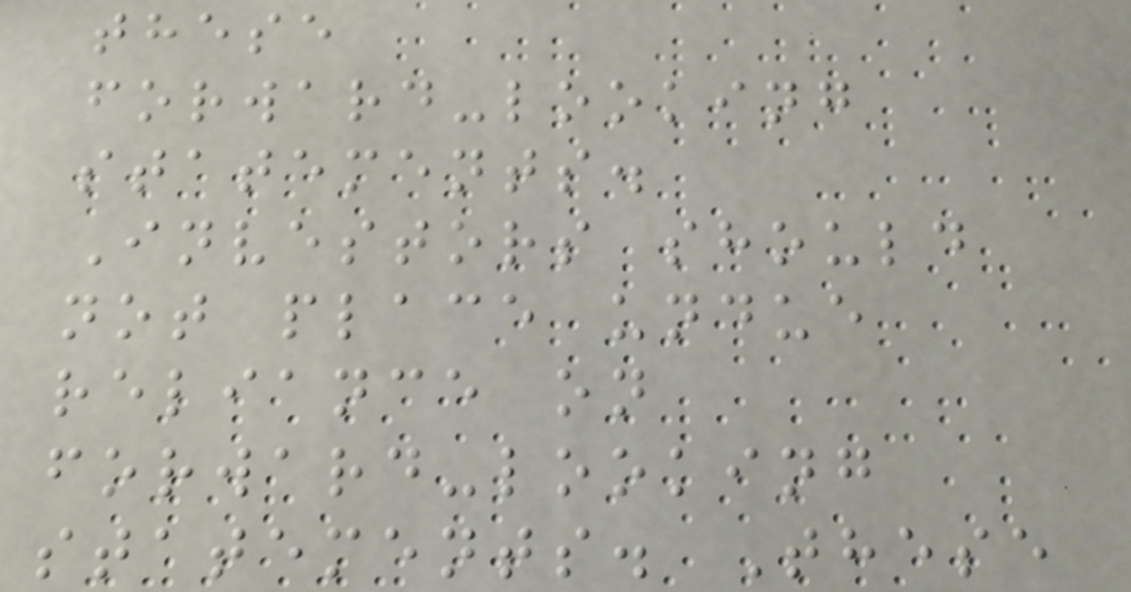these
forward-looking
statements.
Investors should
not place undue
reliance on
forward-looking
statements. These
